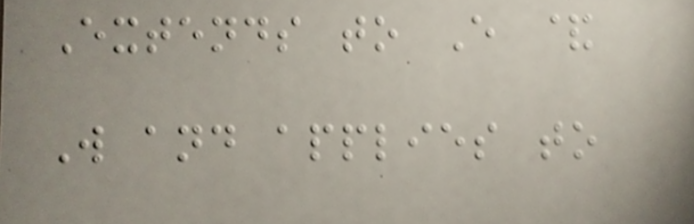Extends to E &
W and applies to
